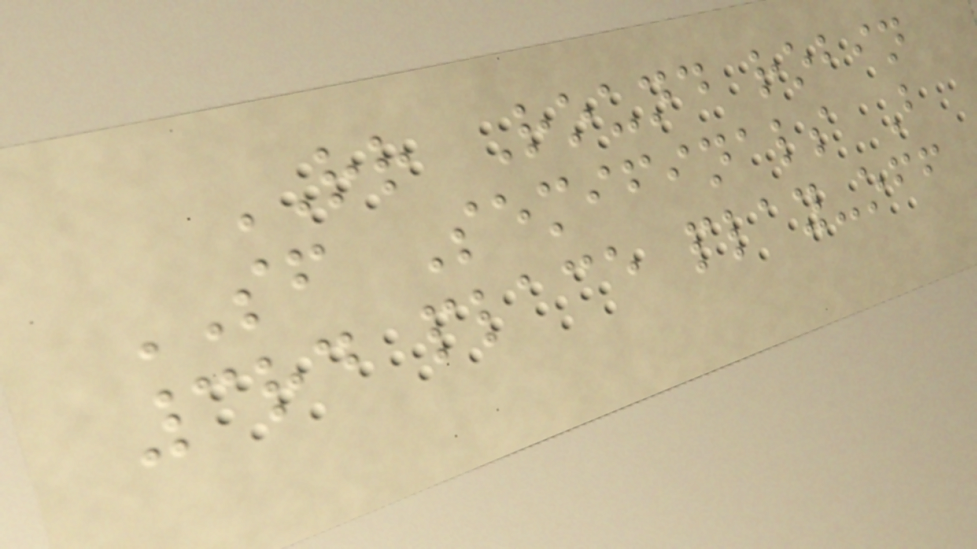RR Round robin
SF Semifinals B
3rd place play-off
